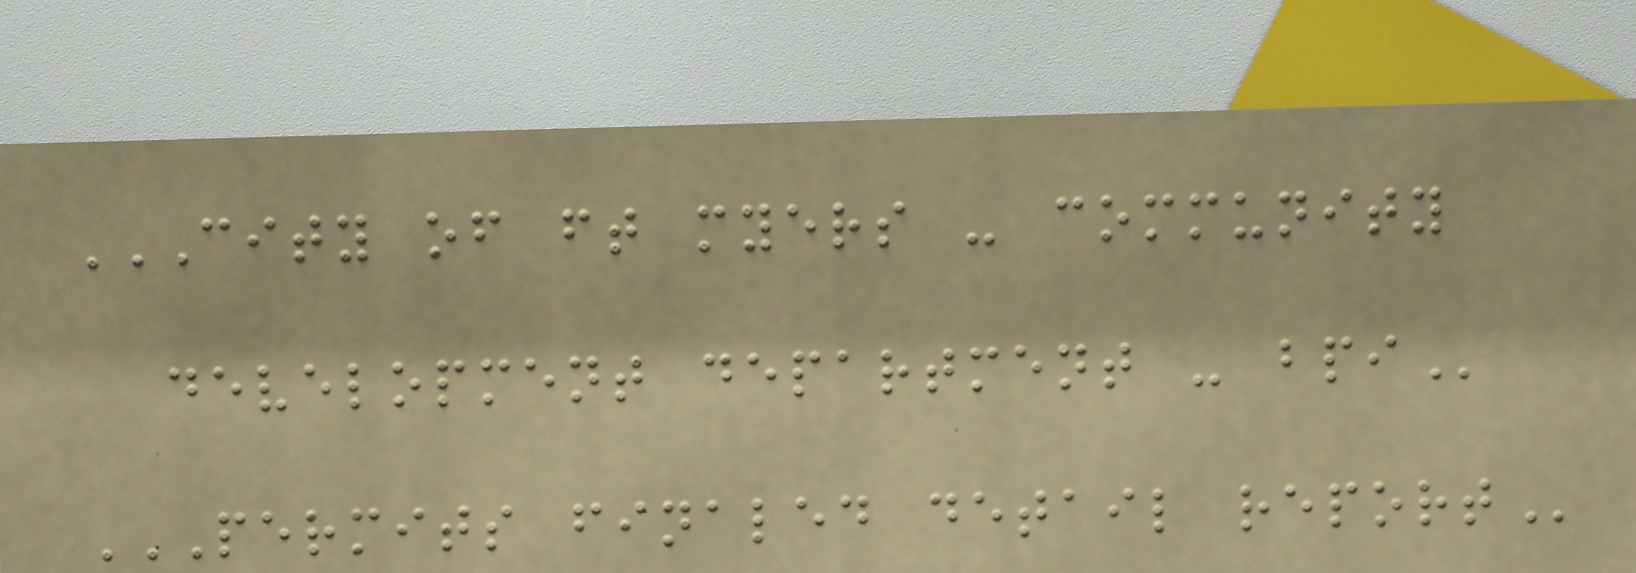CITY OF FT MYERS - COMMUNITY
DEVELOPMENT DEPARTMENT - BPI
PERMITS FINALED DETAIL REPORT
